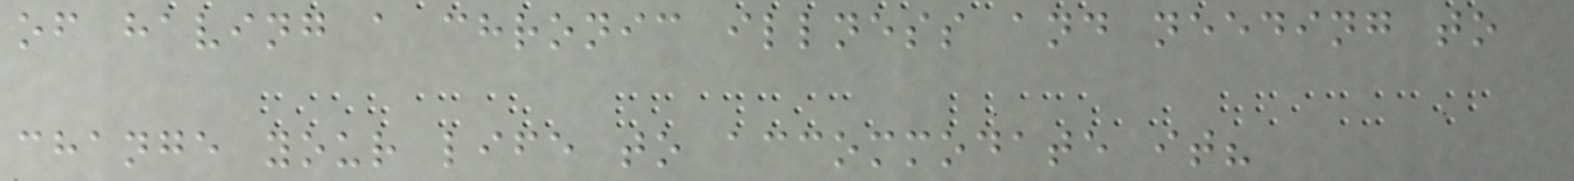of having a chronic illness and needing to
change your life to accommodate it?
